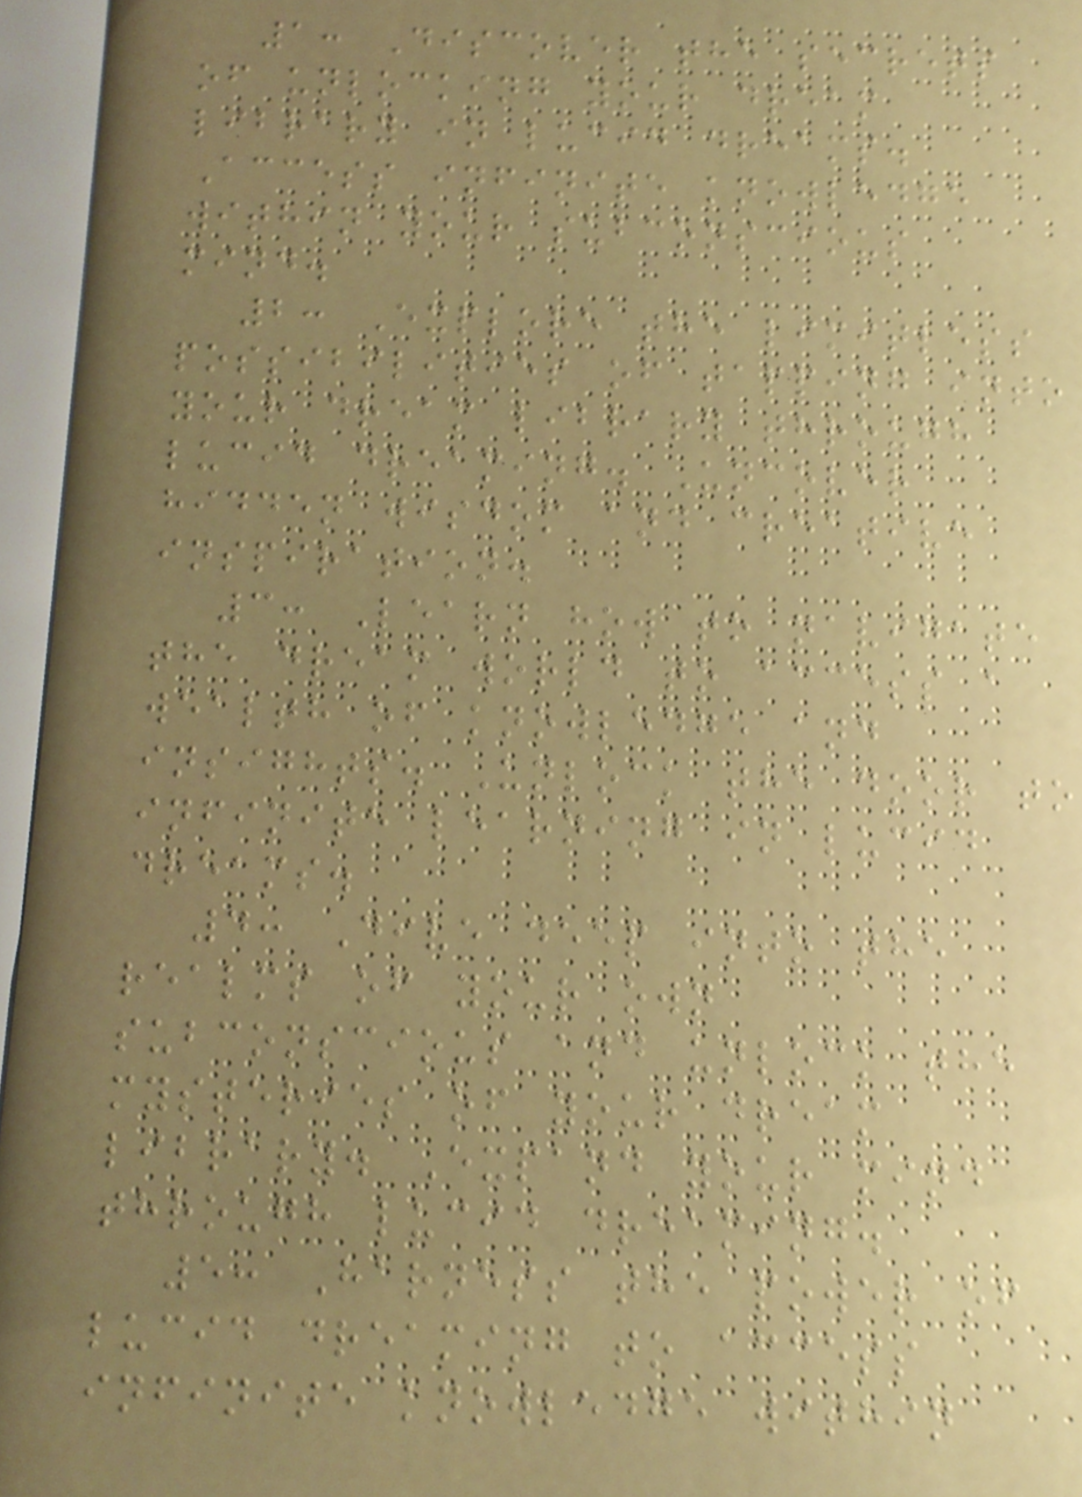1: Discover the secrets
of unlocking your dream
library in lucid dreams.
Access infinite knowledge
within your subconscious
mind.
2: Explore the limitless
possibilities of tapping into
your dream library through
lucid dreaming. Uncover
hidden wisdom and creative
inspiration.
3: Learn how to navigate
the dream world to access a
wealth of knowledge and
insights. Unlock the door to
infinite learning in lucid
dreams.
4: Dive deep into the
realms of your own
subconscious and unlock the
mysteries of your dream
library. Expand your mind
through lucid dreaming.
5: Harness the power of
lucid dreaming to access
infinite knowledge within
